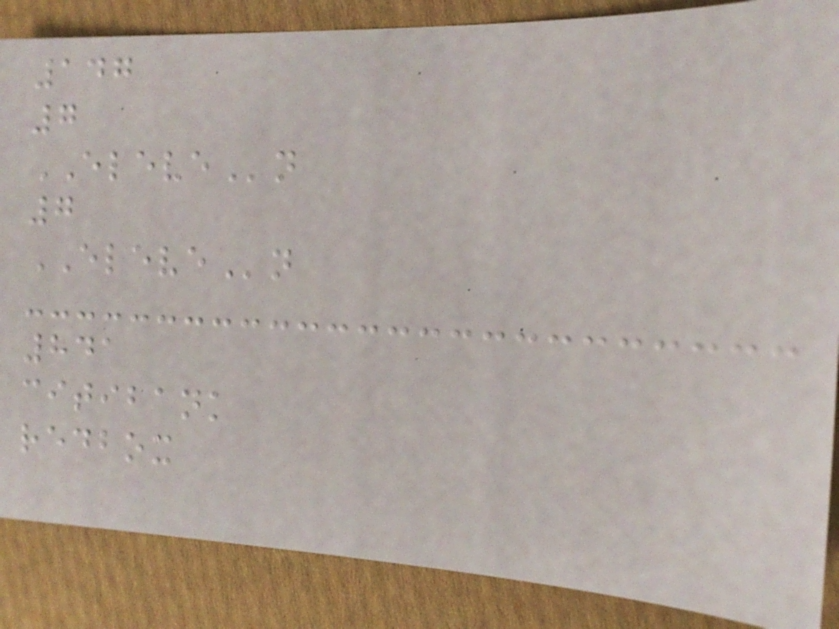147
7
ELEVEn
7
ELEVEn
841
citibank
redbox
